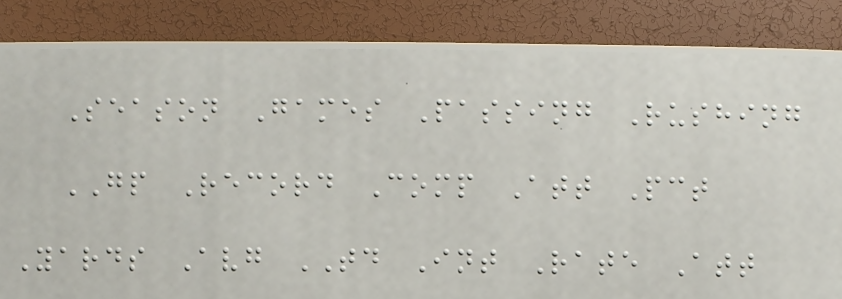Season Games Passing Rushing
GP Record Comp Att Pct
Yards Avg TD Int Rate Att
